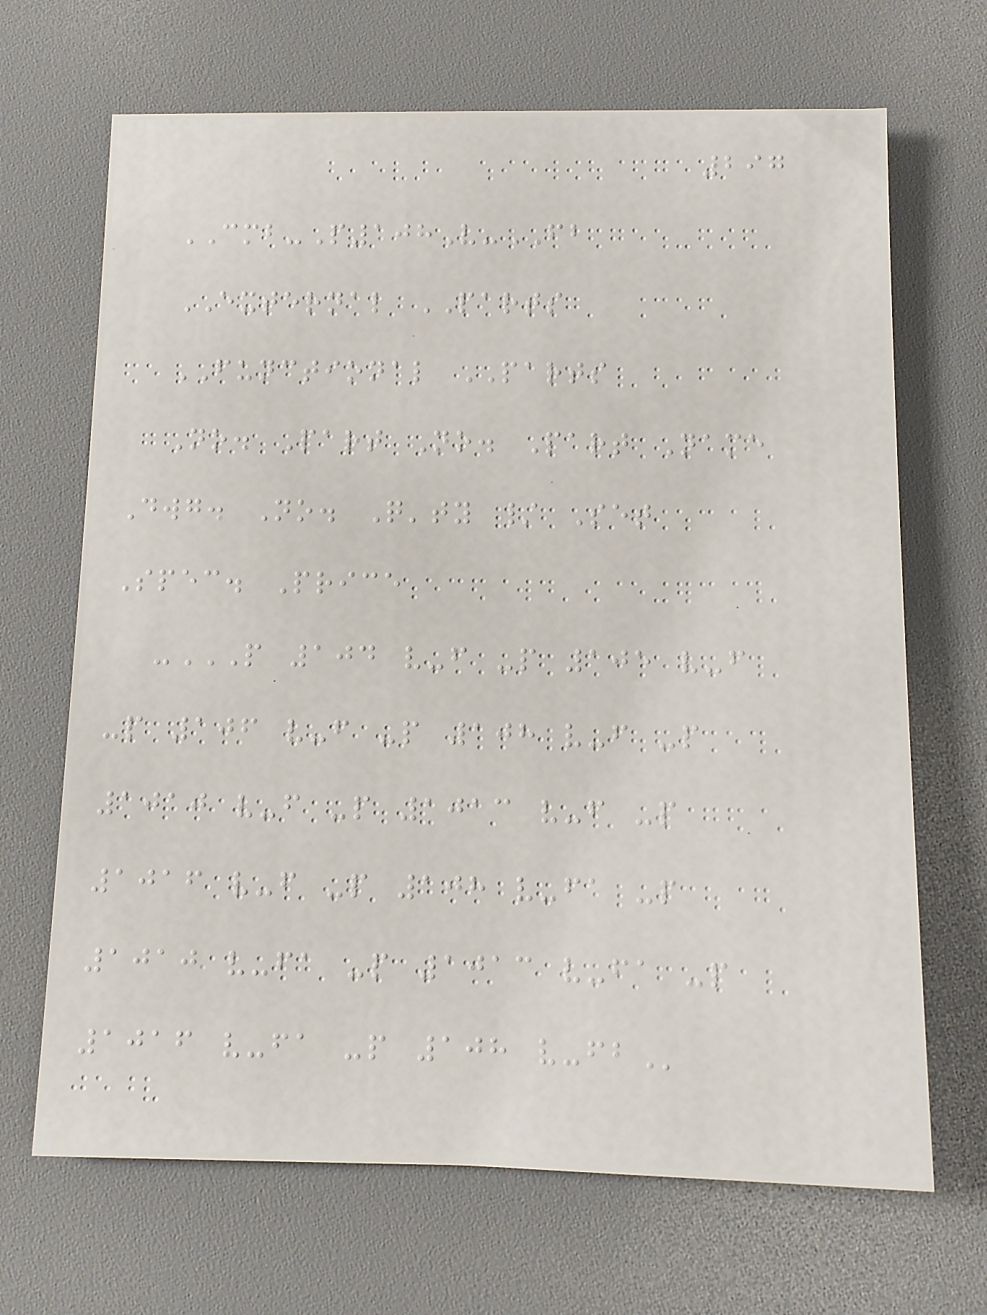297
CMB-P108V-FB
EXTERNAL PARTS
FUNCTIONAL PARTS
No. Part No. Part Name
Dwg. No. Q'ty / Set
Spec. Price
-P 104 V-F -P 105 V-F
-P 106 V-F -P 108 V-F -P
1010 V-F -P 1013 V-F -P
1016 V-F -P 108 V-FA -P
1010 V-FA -P 1013 V-FA -P
1016 V-FA -P 108 V-FB
